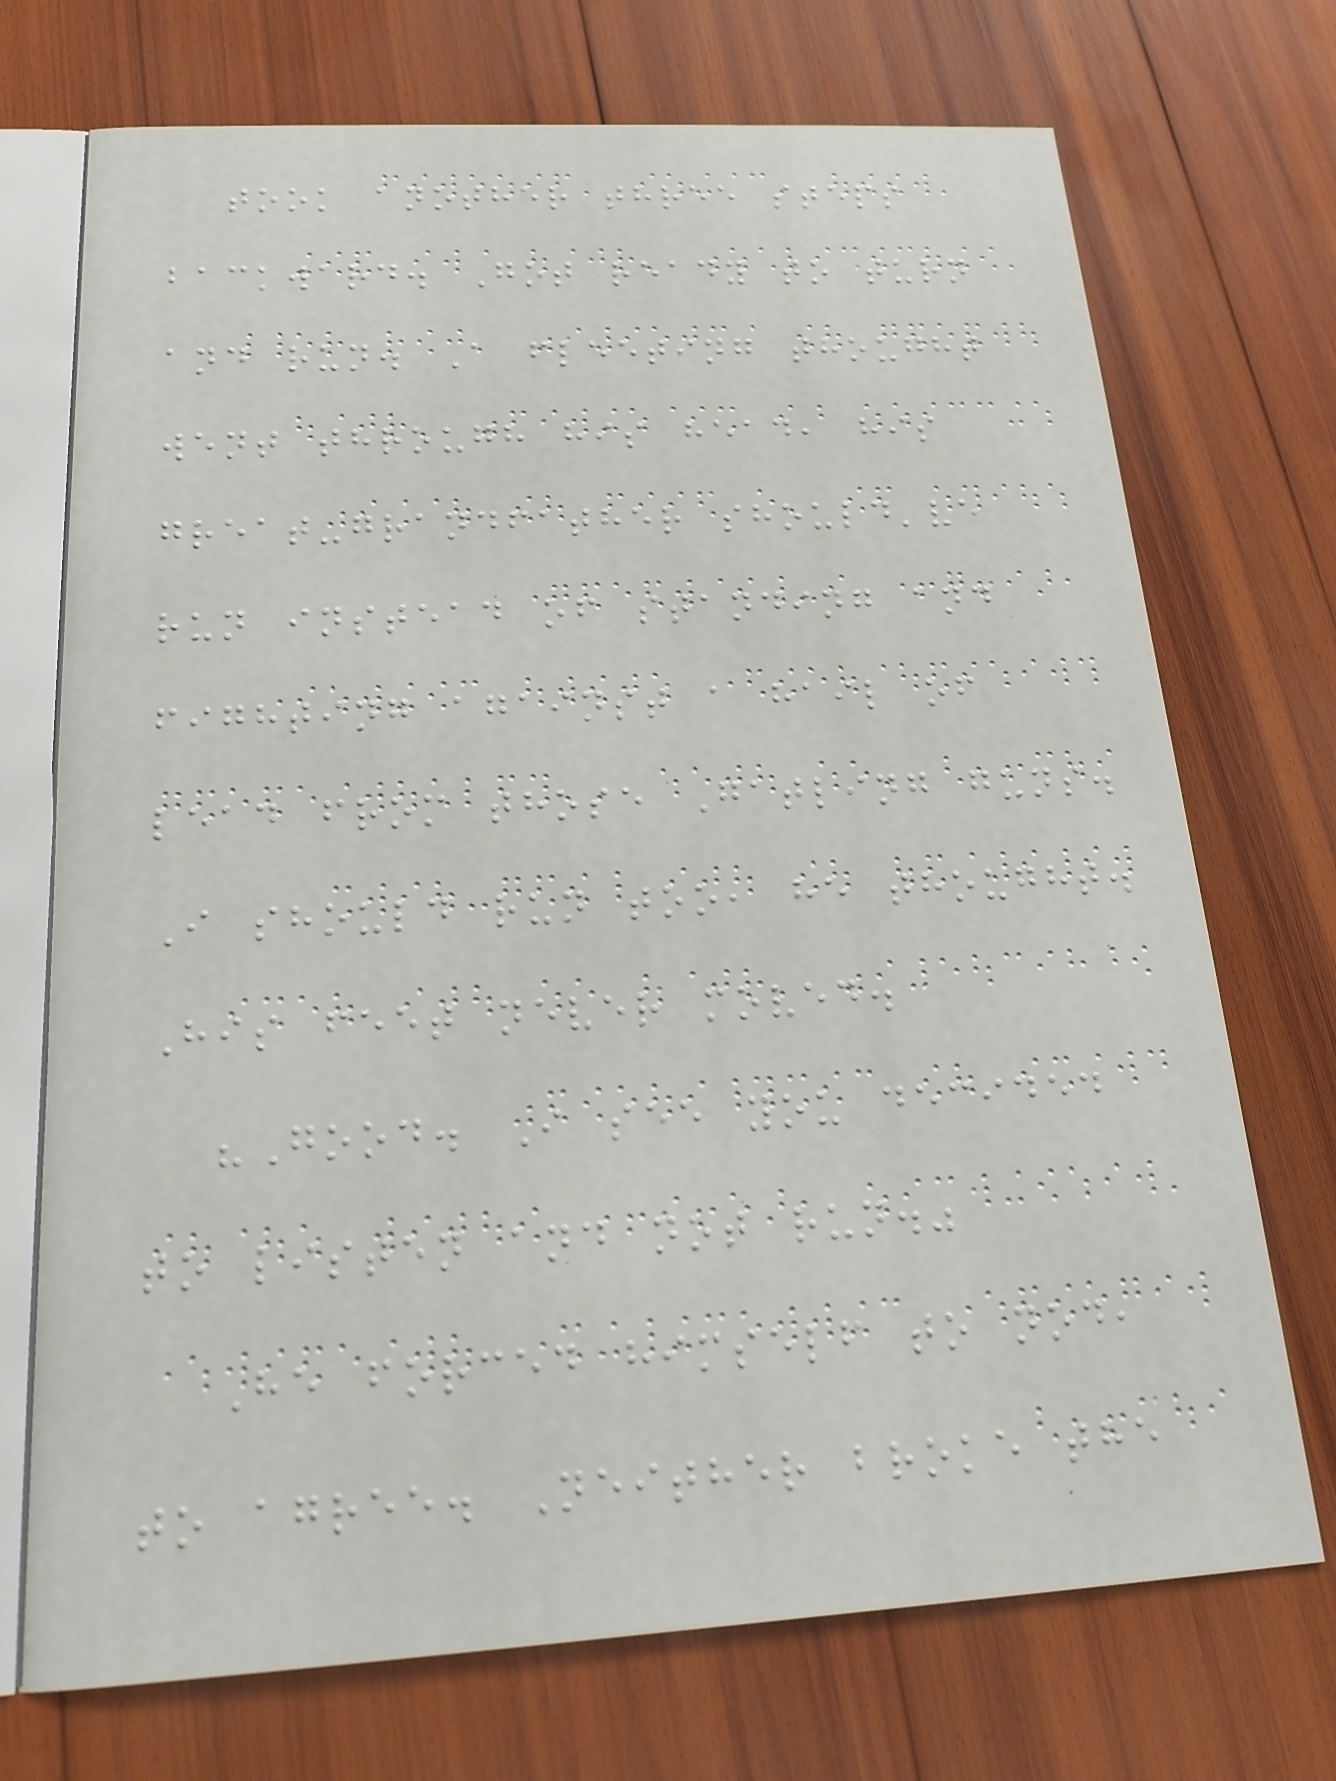took another three steps
backward. Got ready to turn
and run. A fleeting thought
went through his head, his
great-grandfather should've
run instead of standing and
fighting against a hail of
lead from those Gatling guns.
I should run too, he thought.
His feet never moved.
"Good. I see you decided
to listen and not run."
He forced himself to nod,
to agree. Neither broke the
